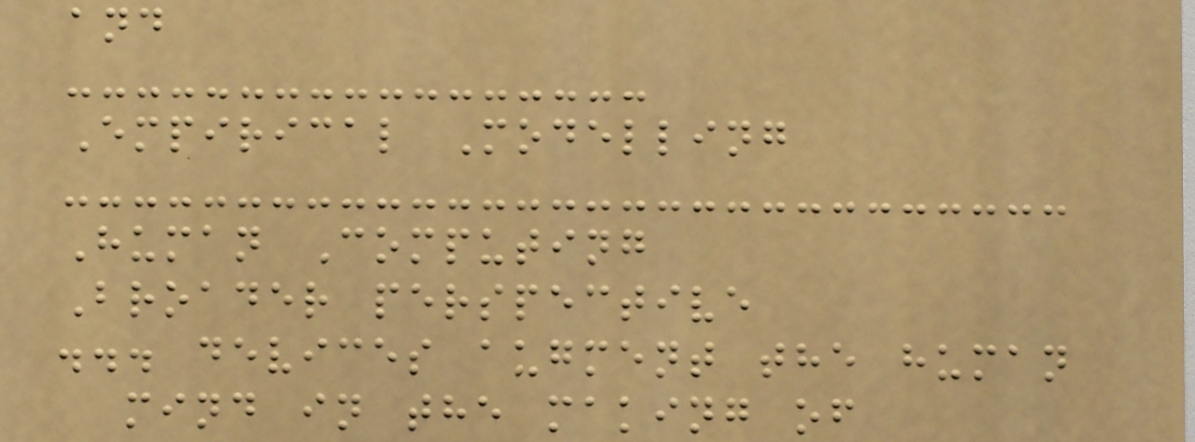and
Empirical Modelling
Human Computing
Broader perspective
... devices augment the human
mind in the making of
